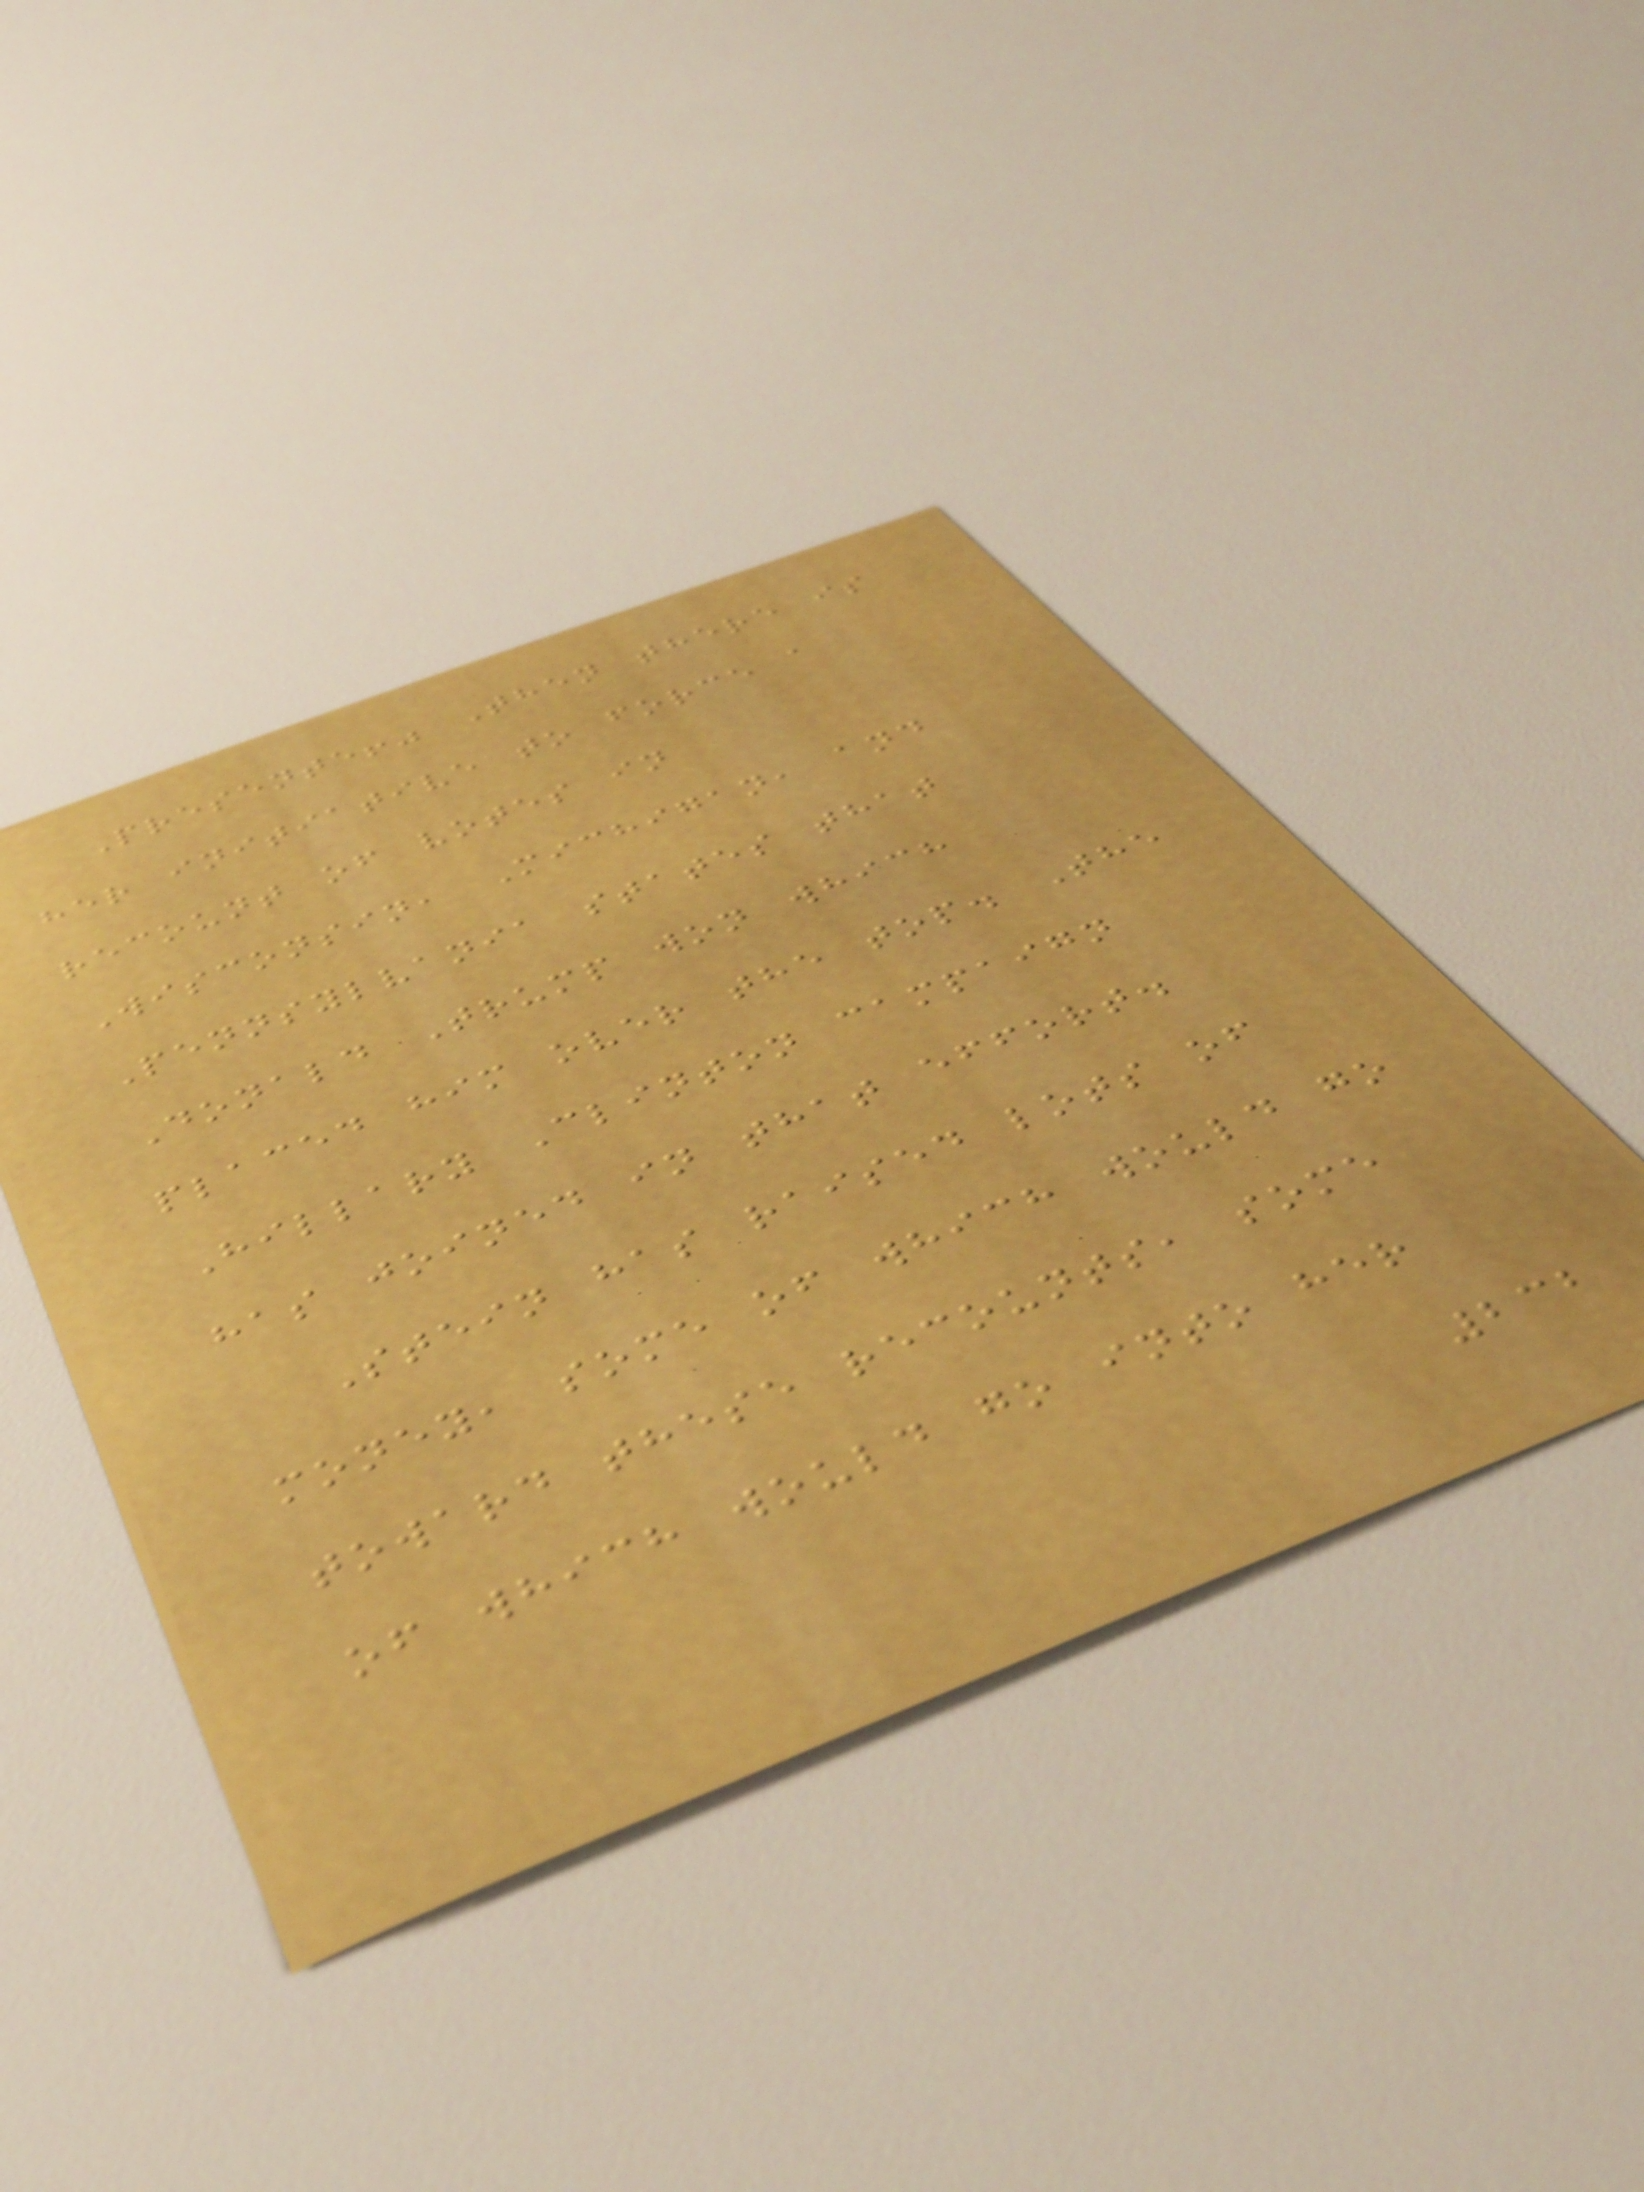Presente!" Then there is
her initiative to force a
recount of votes in
Wisconsin, Michigan, and
Pennsylvania states that
Donald Trump won which
placed him over the top. The
Hillary Clinton campaign
has joined in that effort.
Stein has raised lots of
money, some of which would go
toward these recounts, some
of which would go into her
232
